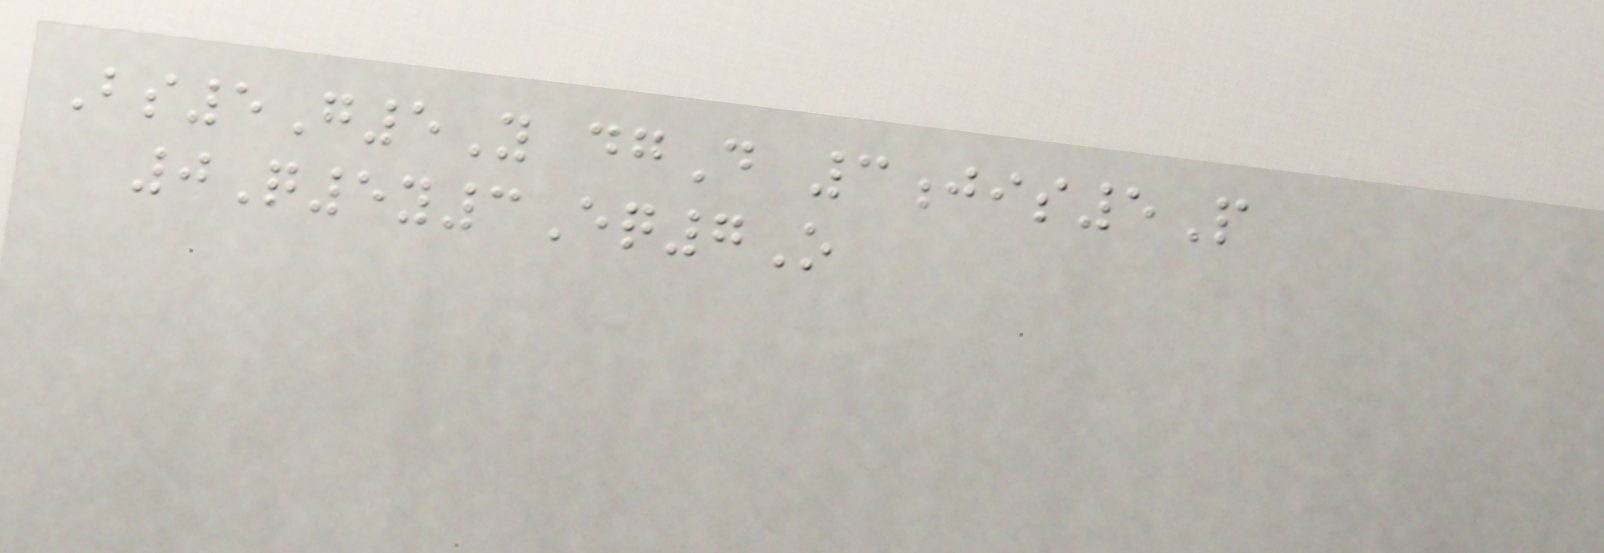Bs5G5Y dgD 3jis5P
0Q5y3Eq7O
